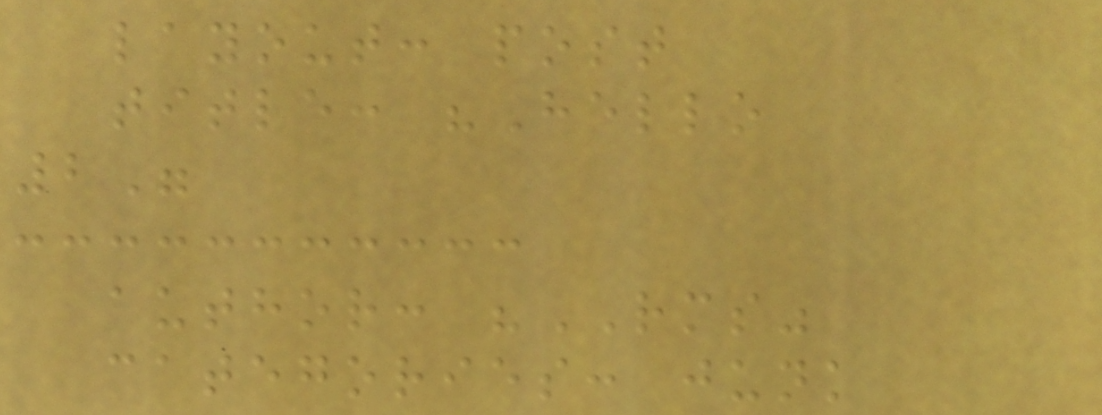layout: post
title: "Hello
2"
author: "RMS"
categories: junk
